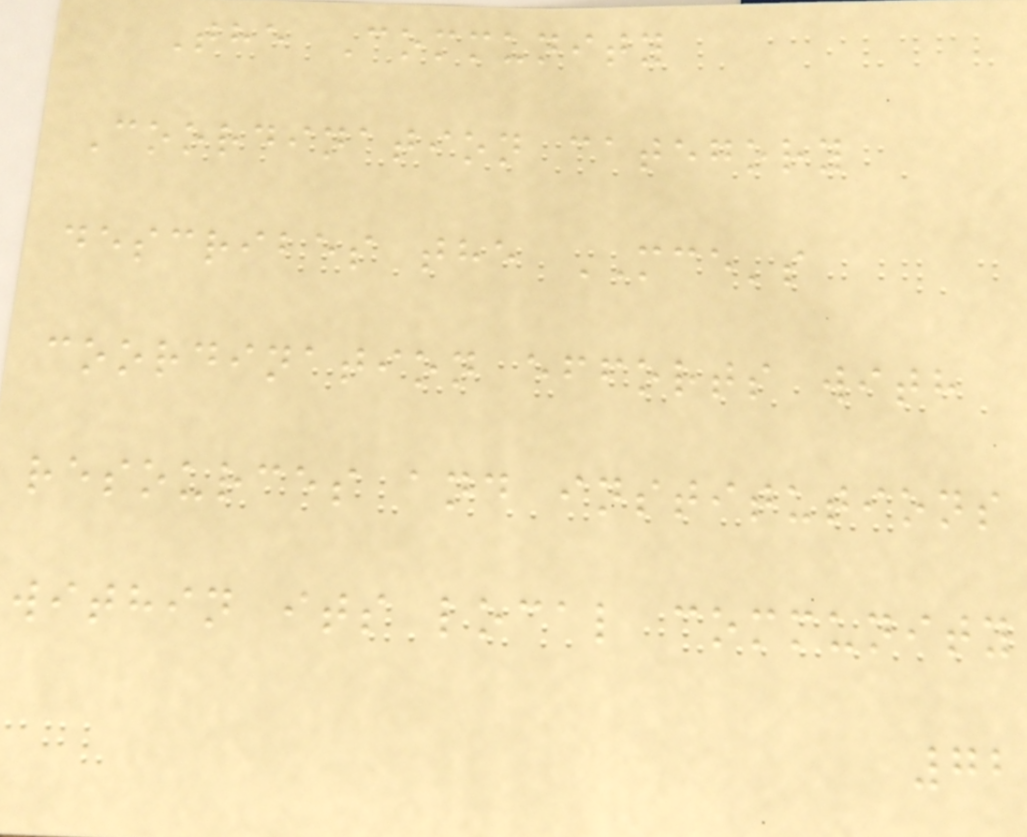The Community
Coordination category
describes the MCE's
coordination efforts with
resources and institutions
within its local community
72
